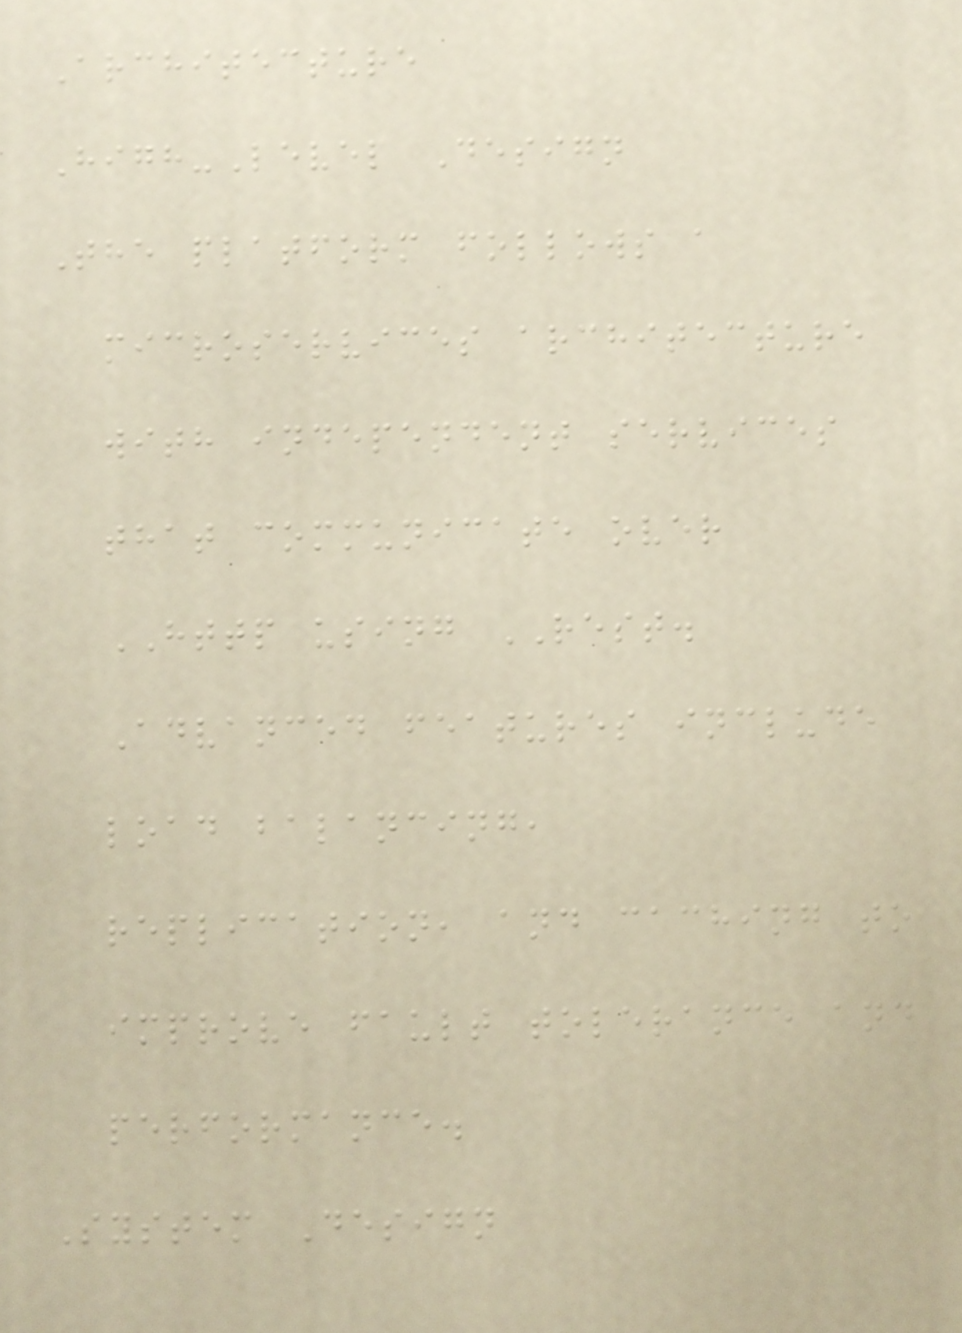Architecture
High-Level Design
The platform follows a
microservices architecture
with independent services
that communicate over
HTTP using REST.
Advanced features include
load balancing,
replication, and caching to
improve fault tolerance and
performance.
System Design
